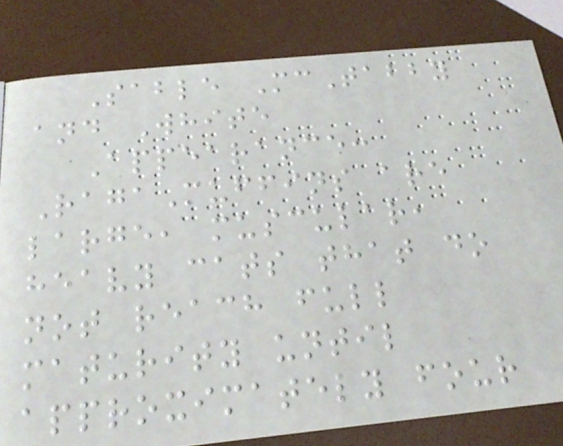Sable McTabby
and White
Appearance:
RagaMuffins are
large, muscular,
heavy cats that do
not reach full
maturity until
approximately four
